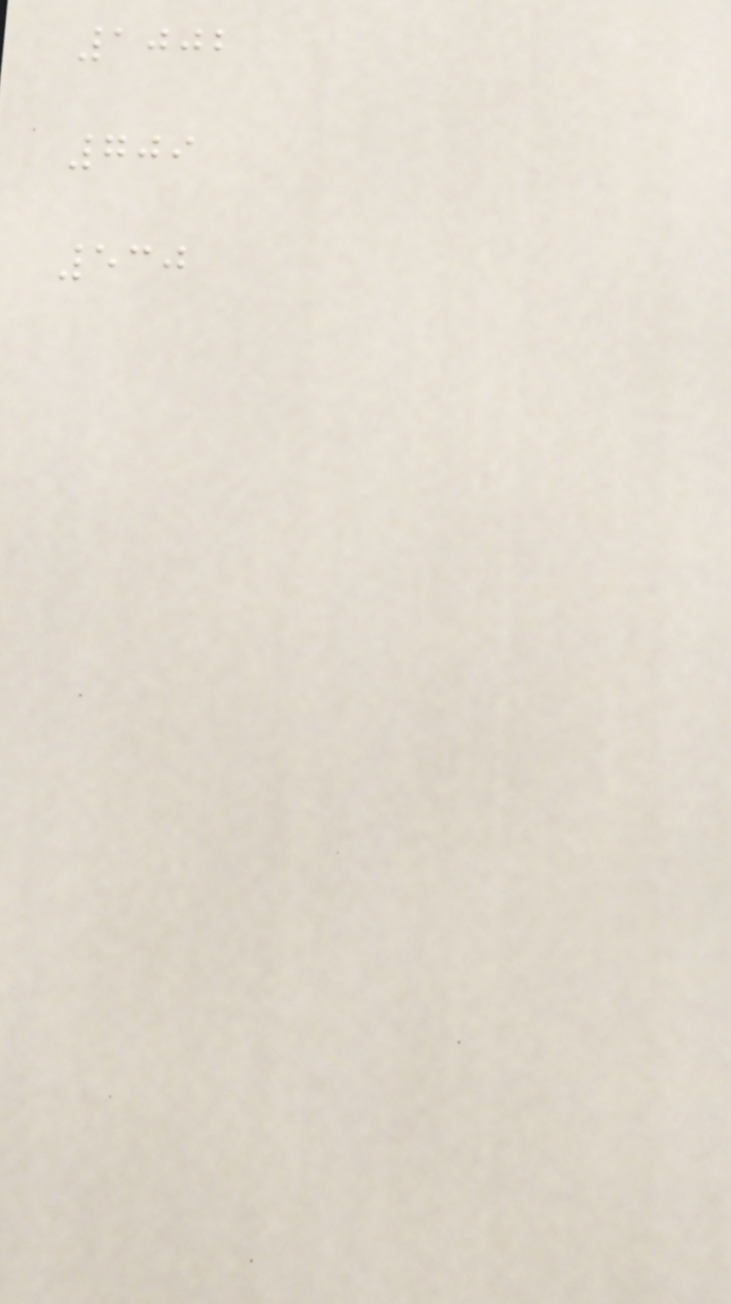1002
709
530
